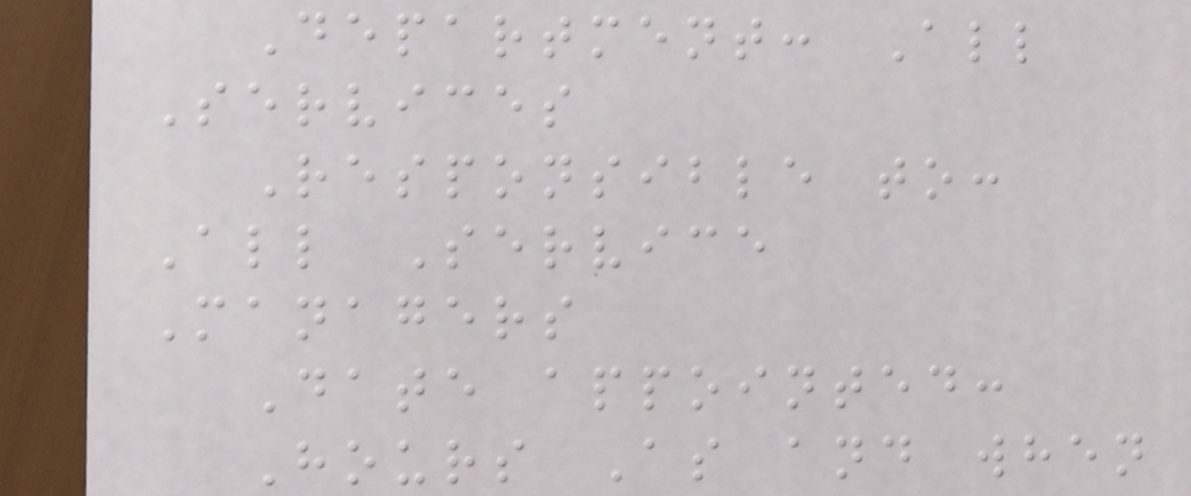Department: All
Services
Responsible to:
All Service
Managers
Date appointed:
Hours As and when
